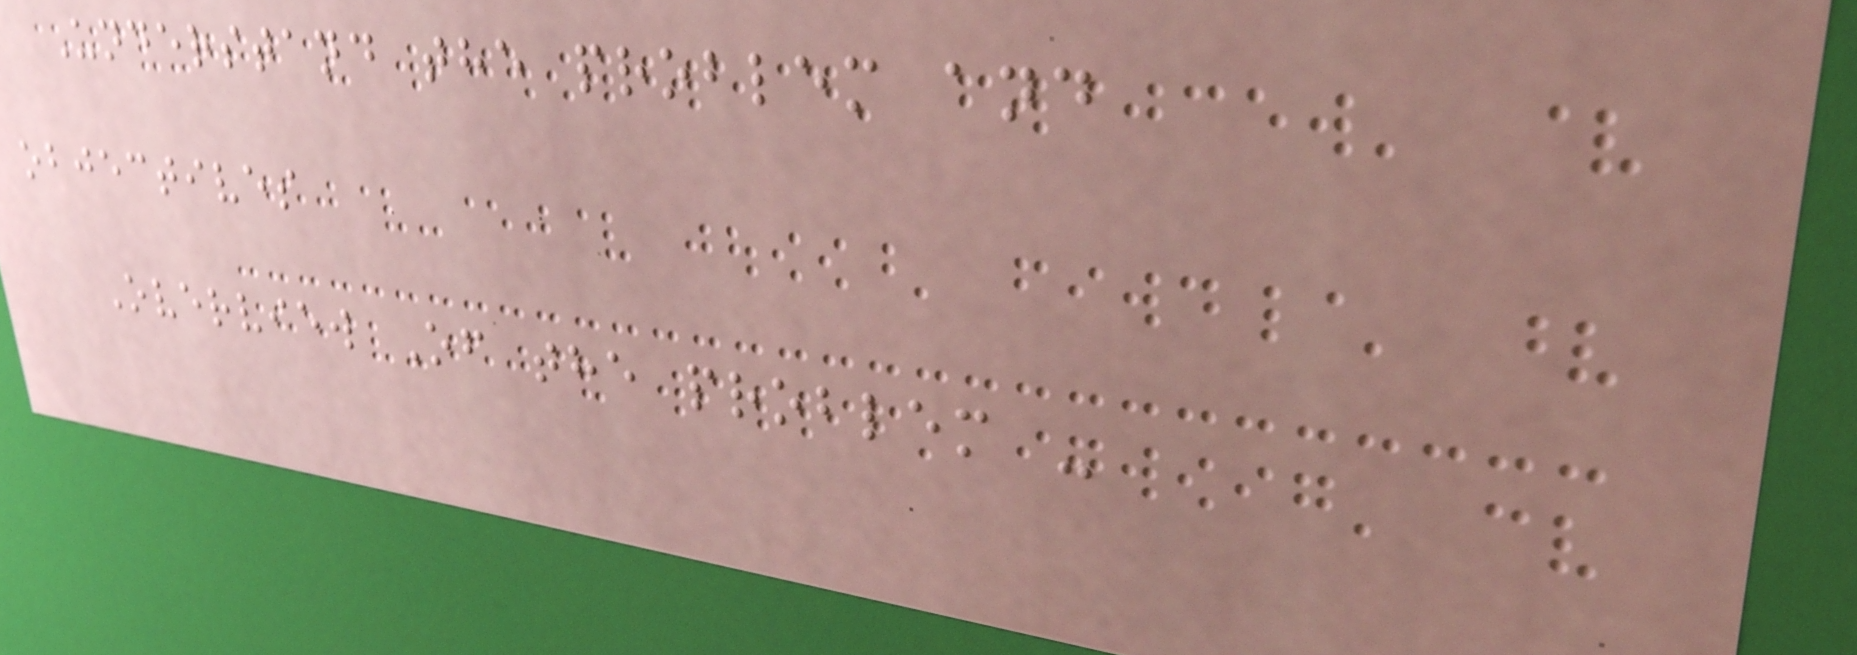Understand the problem and
objectives
Overview Of the problem -
